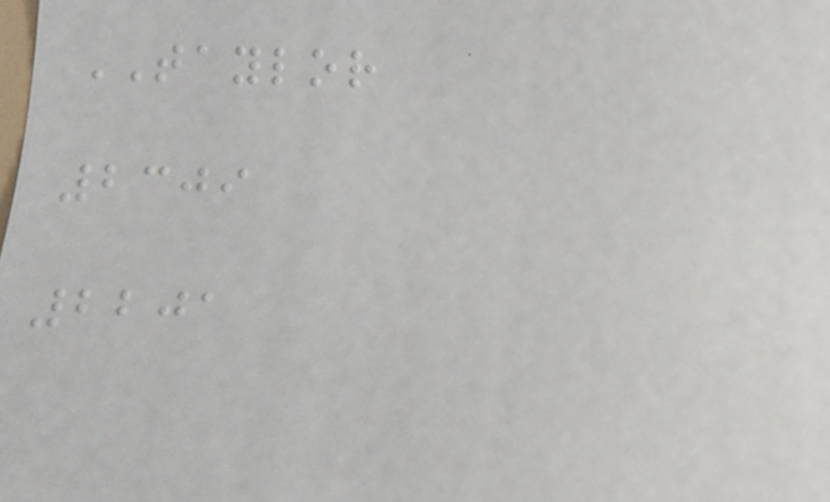TAYLOR
2309
2201
